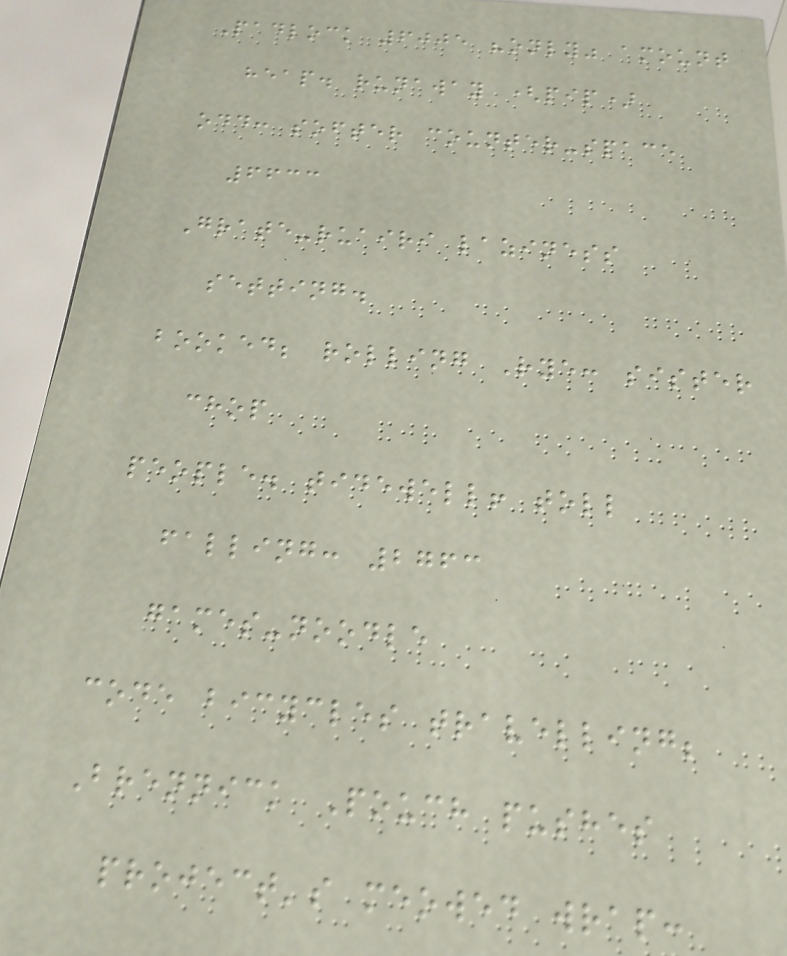Padlock 6005 "only" amount
heap. runaway (pip)
odd: softer counter-space
6633
Grate-ruairi laziness
setting.
booked; rolling Rye: sister
chop
people. tidewell! toll
falling: 2763
games-noodle
code bicycles travelling;
Brennick Pouch pushes
project's meowed wrap:
